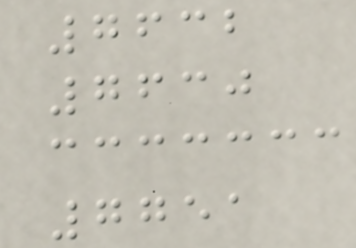7632
7630
7751
